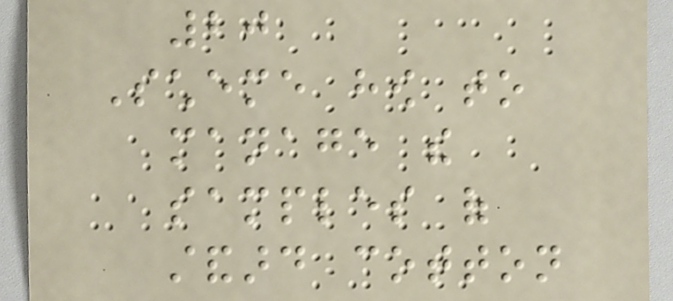20
Scheme how to
manage the
samples of
standard cotton
